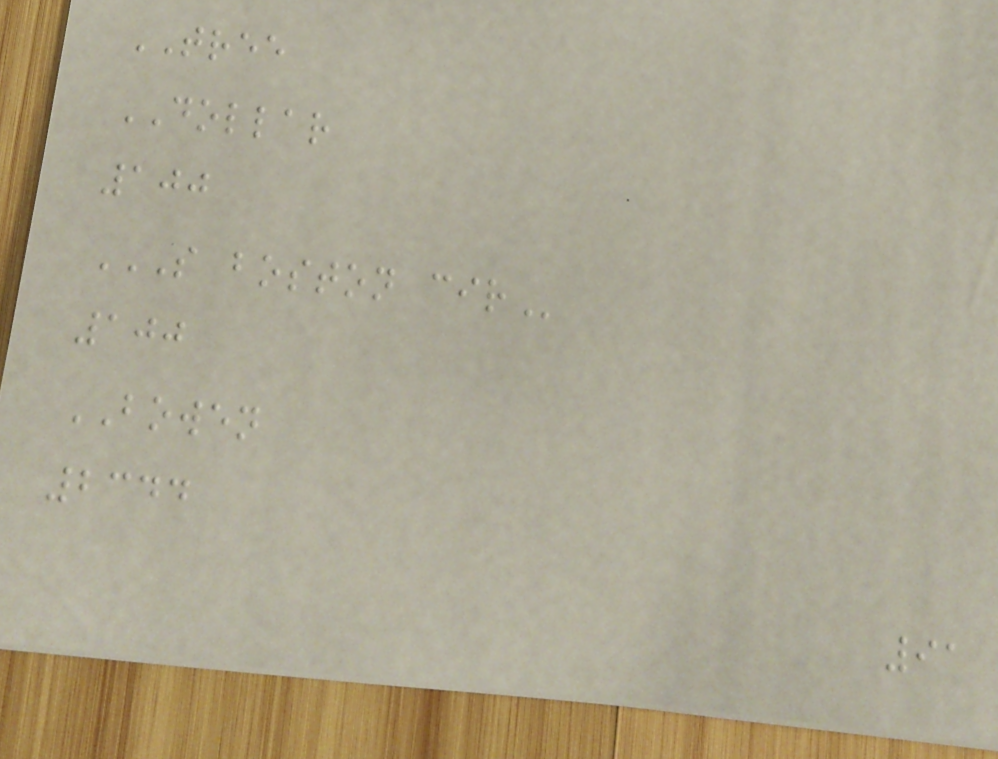TREE
DOLLAR
100
S BOSTON CIR
100
BOWEN
2344
91
